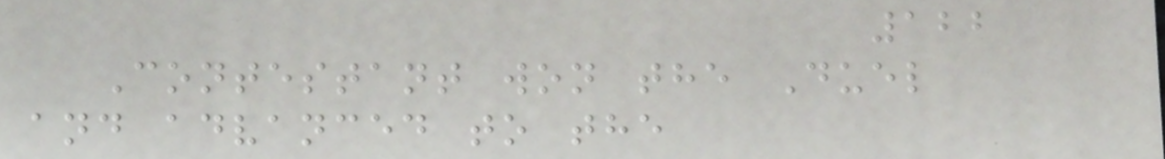122
Contestant won the Duel
and advanced to the
